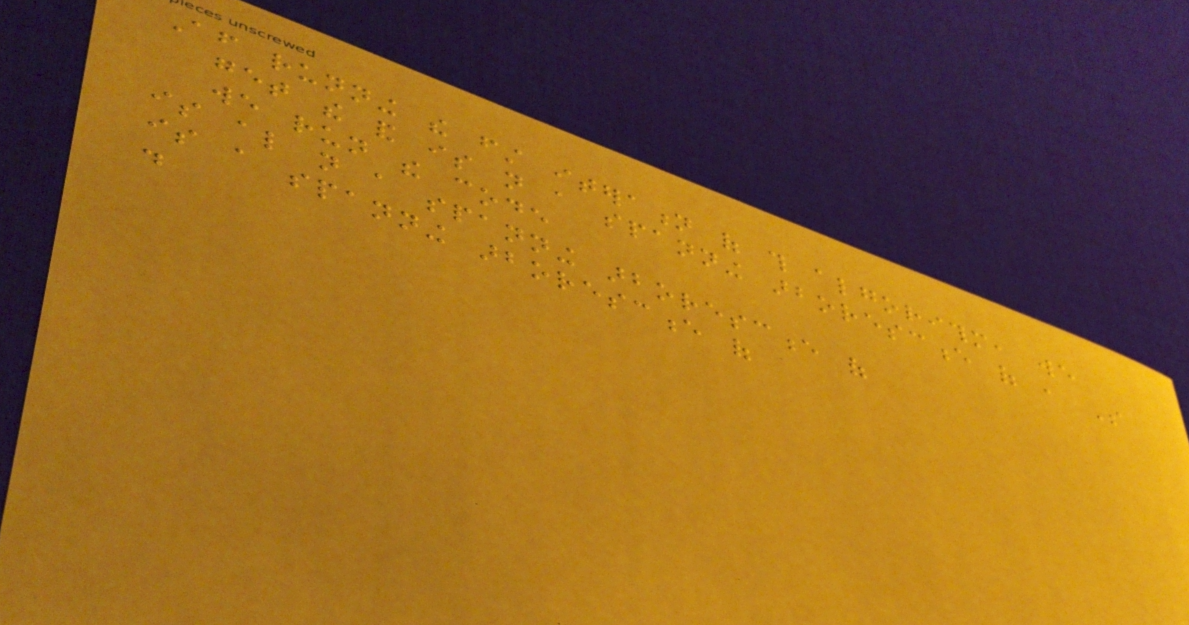After running the first iteration of this algorithm, we
get the and is not a spanning arborescence of , So
we run the code
is also not a spanning arborescence of
is a spanning arborescence of
.
